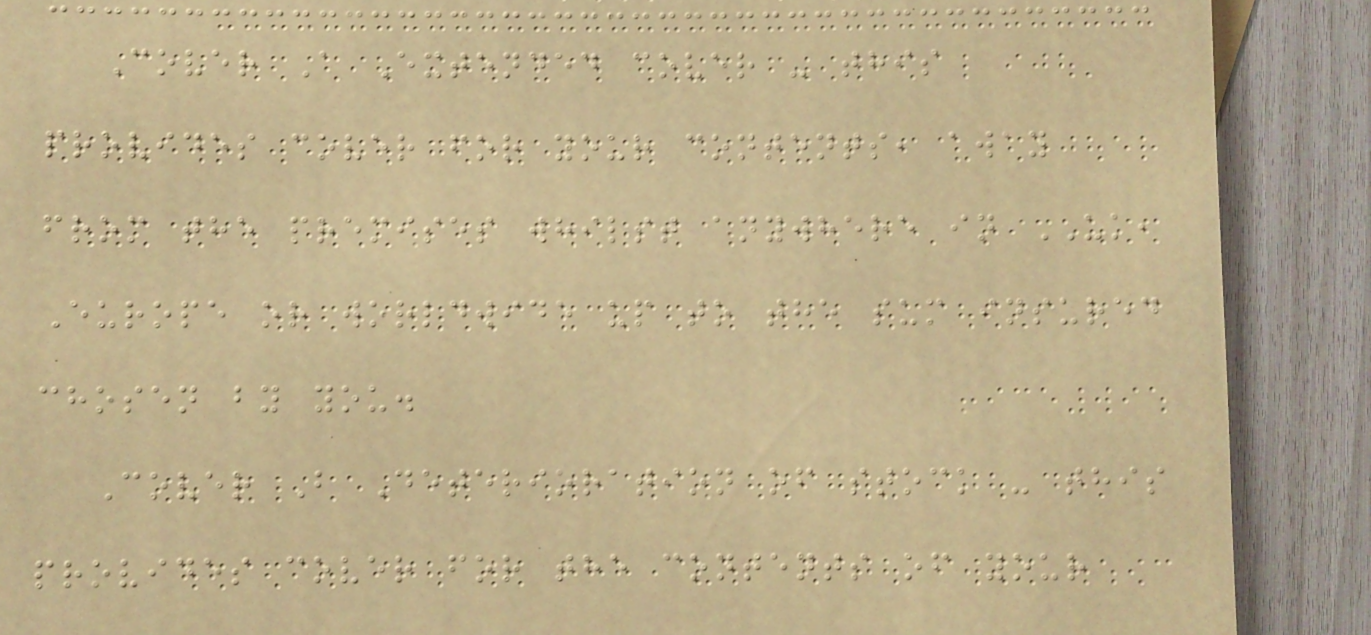Cover A Extended cover - this
provides cover for your contents, away
from the premises whilst anywhere in UK,
Europe or worldwide up to the sum insured
chosen by you.
Cover B Deterioration of stock - this
provides cover for the contents of your
